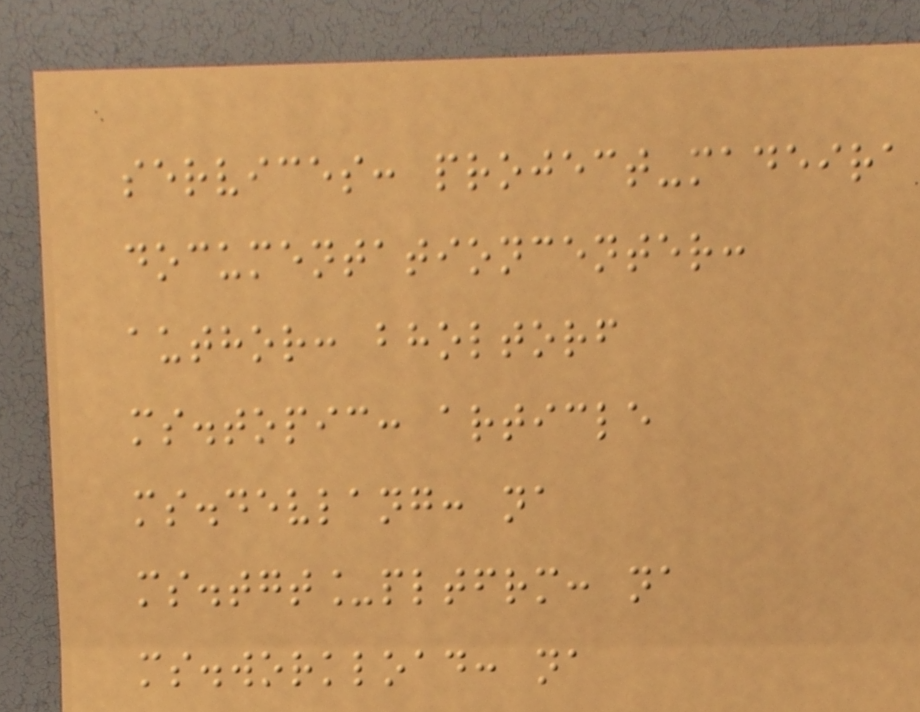services: project-madeira
documentationcenter:
author: bholtorf
ms.topic: article
ms.devlang: na
ms.tgt_pltfrm: na
ms.workload: na
